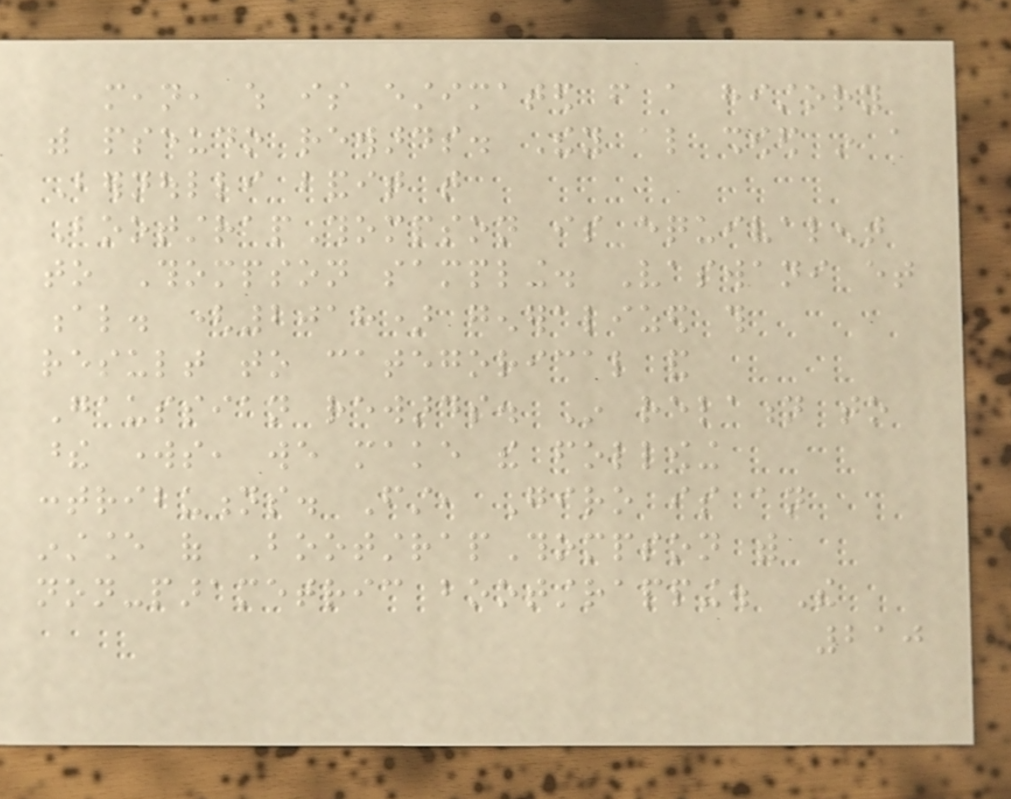mean, which is estimated from a history
with pseudo rewards. They also showed in a
Bernoulli bandit that
BootstrapThompson is equivalent
to Thompson sampling. Vaswani et
al. (2018) generalized this
result to categorical and
Gaussian rewards. In relation to
these works, we make the following
contributions. First, Giro is an
instance of BootstrapThompson with
non-parametric bootstrapping. The
210
